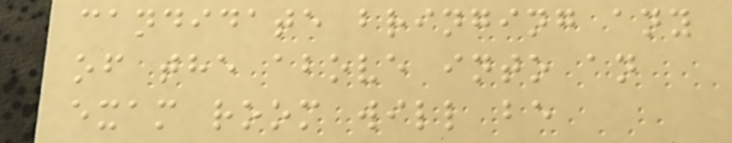candidate bringing any
of the above into an
exam room will be
